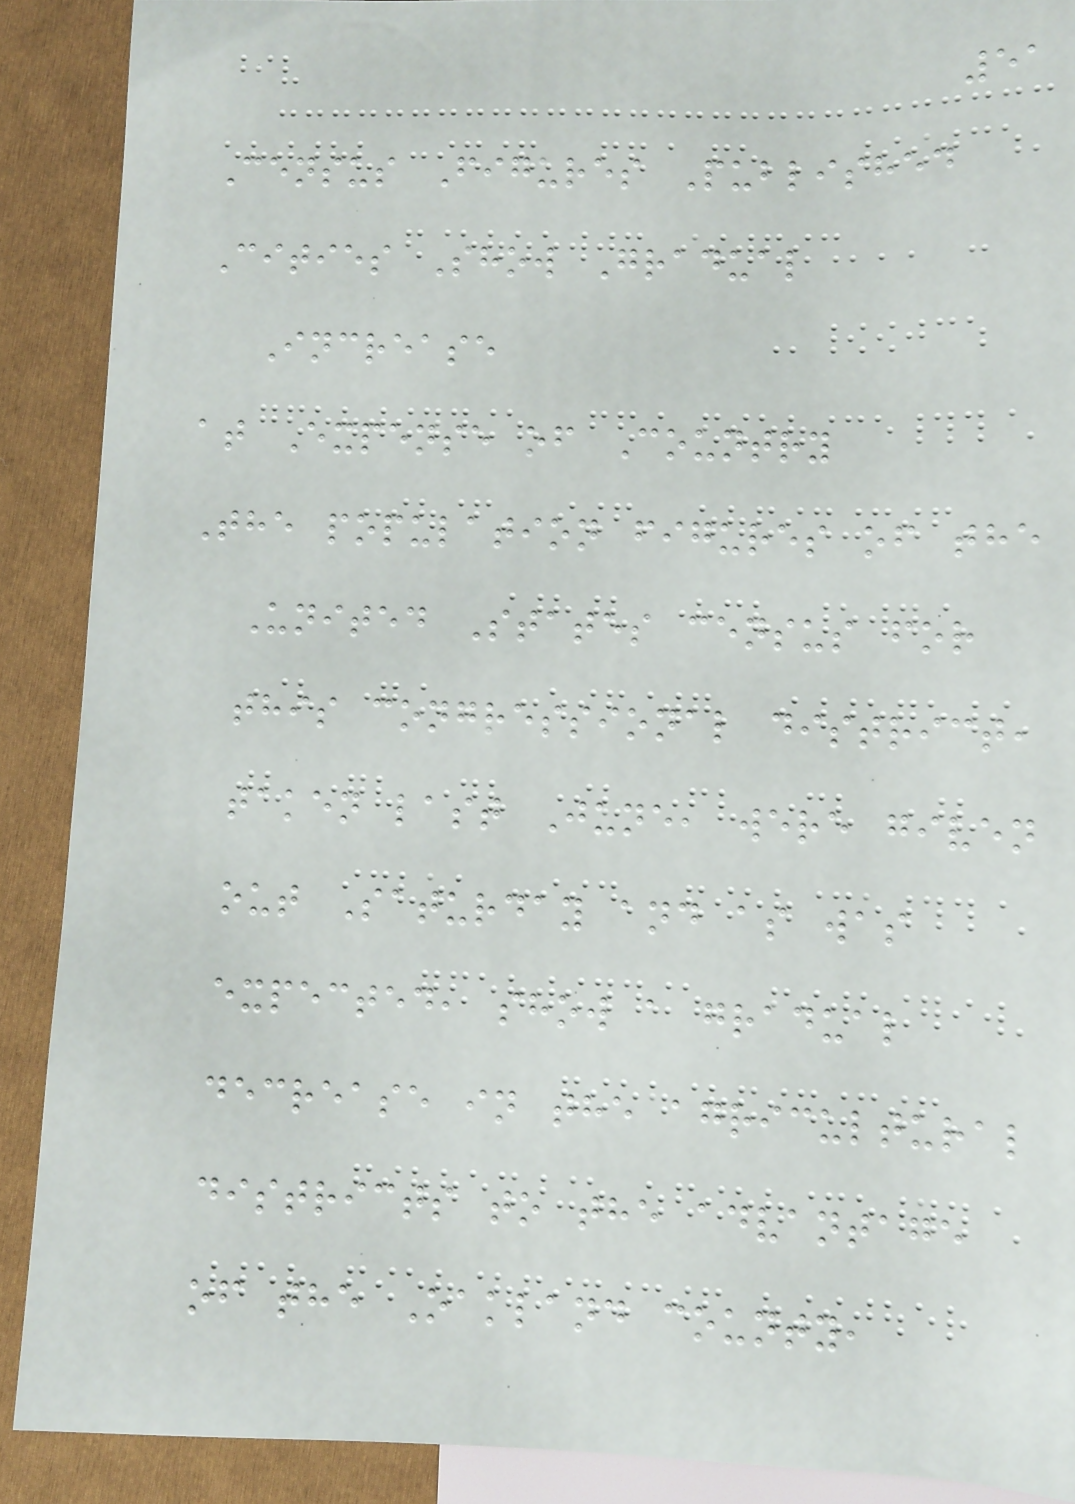51
Census Figures Published
Cities Show Gradual
Increase
at Expense of Country
The population figures of the
United States census for
this congressional district,
taken last June, were given
out Saturday and as was
expected, show a gradual
decrease in the agricultural
districts to the advantage
of the Oakland county,
